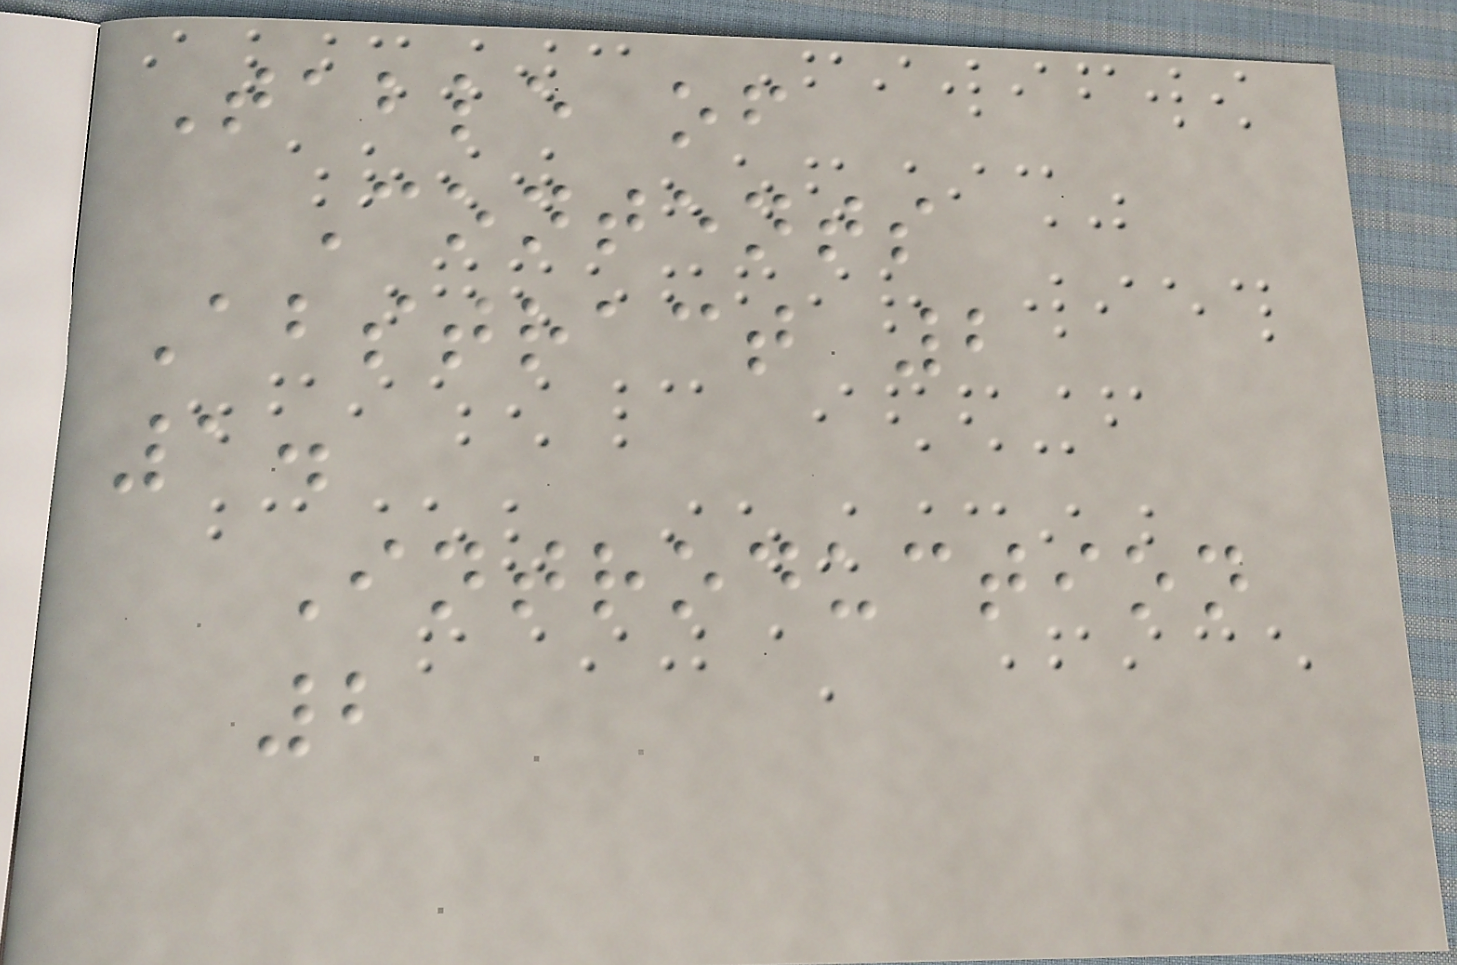Table of
Contents
Abstract 2
1.
Introduction
2
